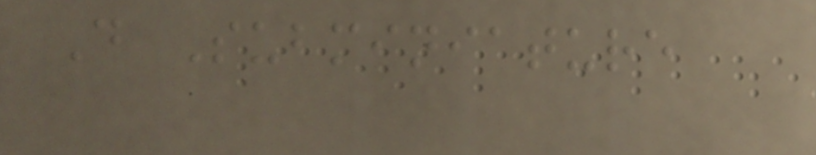D Subminiature
